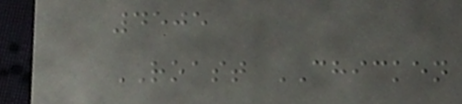4505
ROAST CHICKEN
